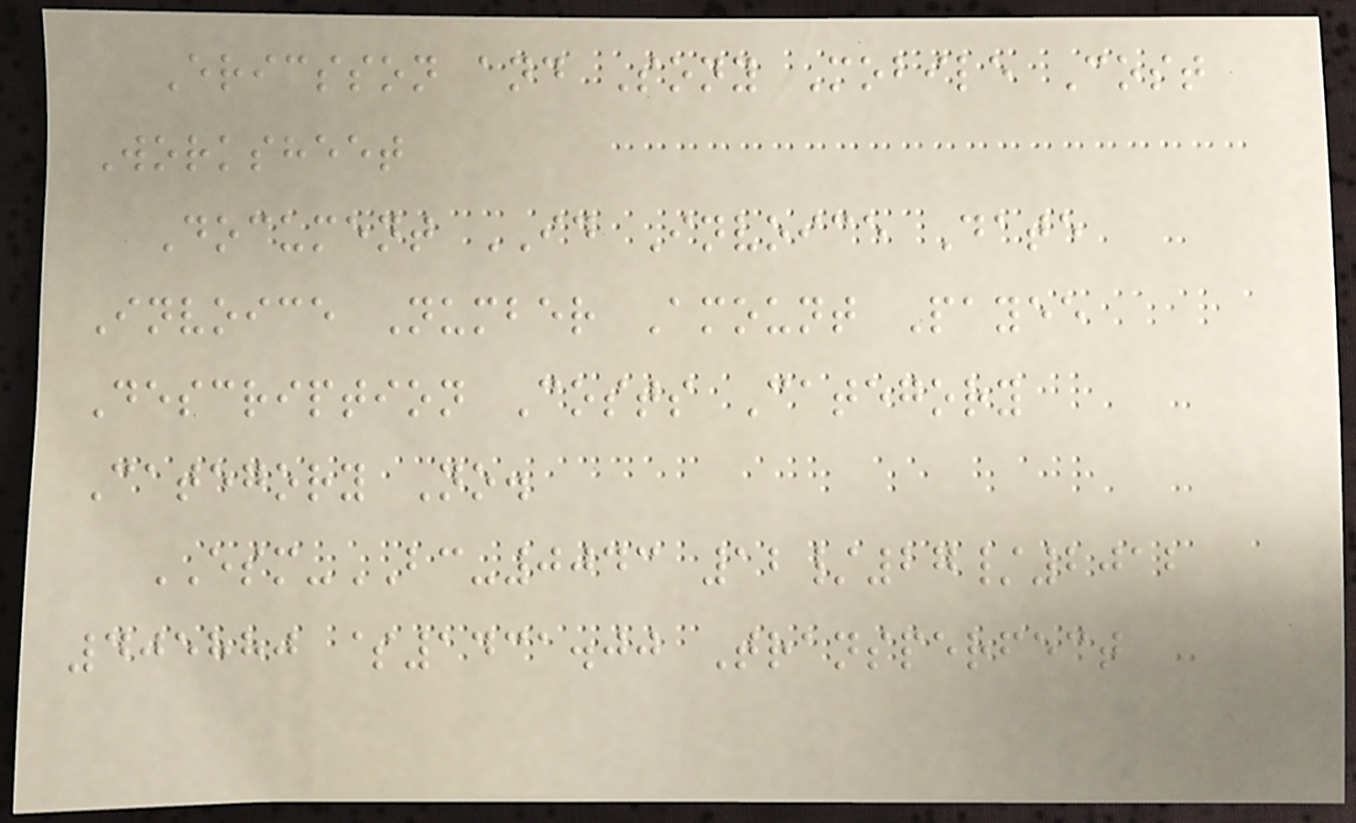Ericsson and Sony Mobile Cost
Worksheet
Document ID Invoice Date
Invoice Number Amount Payee
Description Costs Category
Category No.
ESM-BC-0043 12/27/2012
405880 $1431.00 Transperfect
